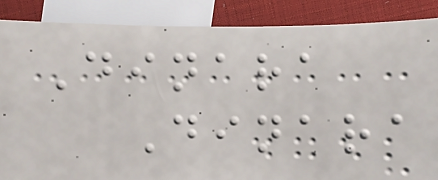Dinara
Dinara
